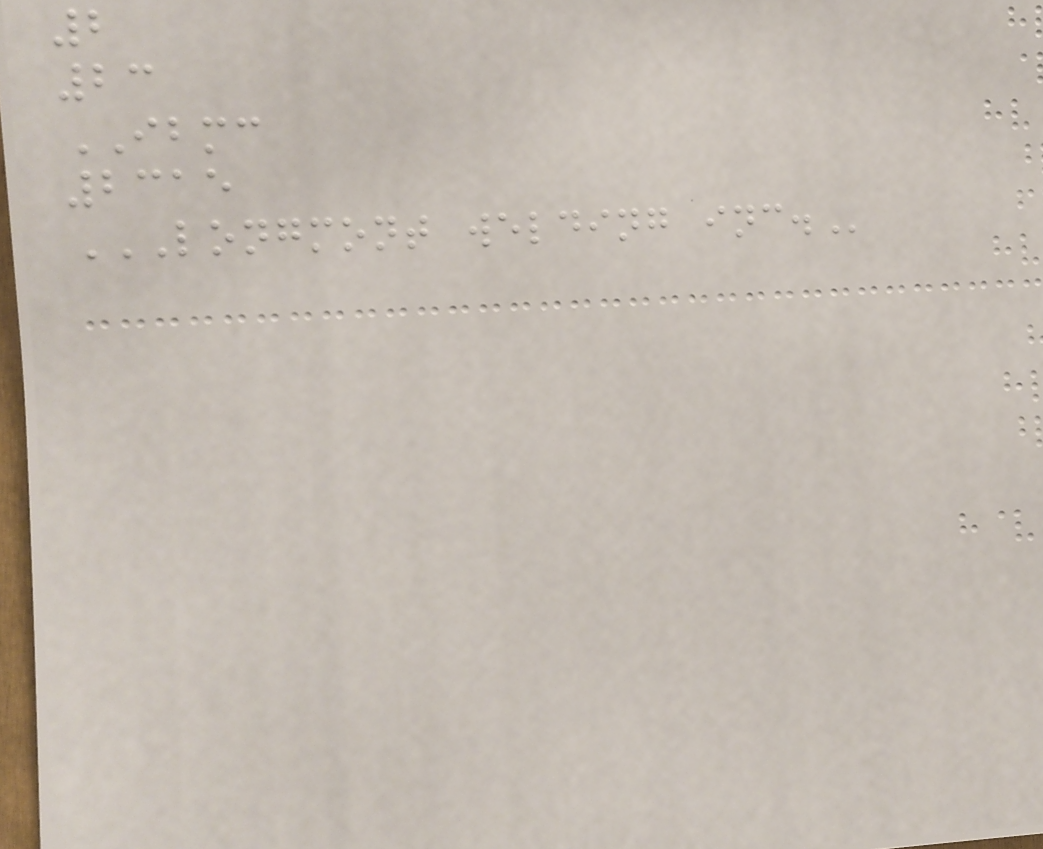2
23
IBMC
2315
LONGMONT WELDING INC.
